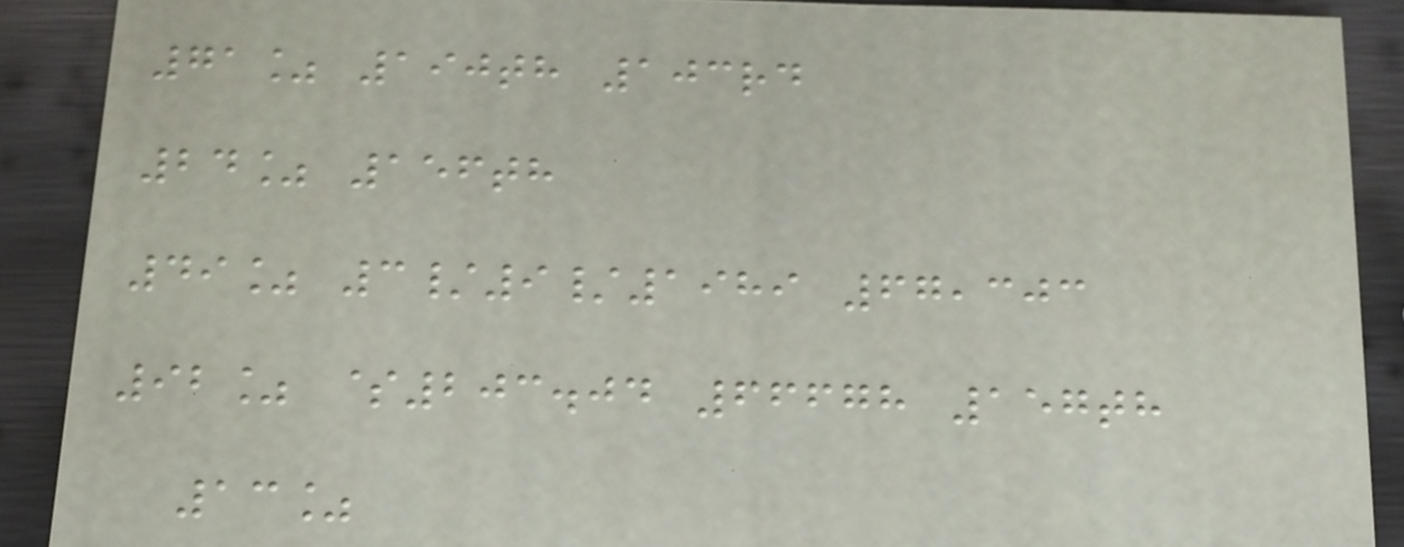71% 190th 103rd
24% 156th
49% 3/9/1989 67,303
92% $203.04 66678 157th
13%
